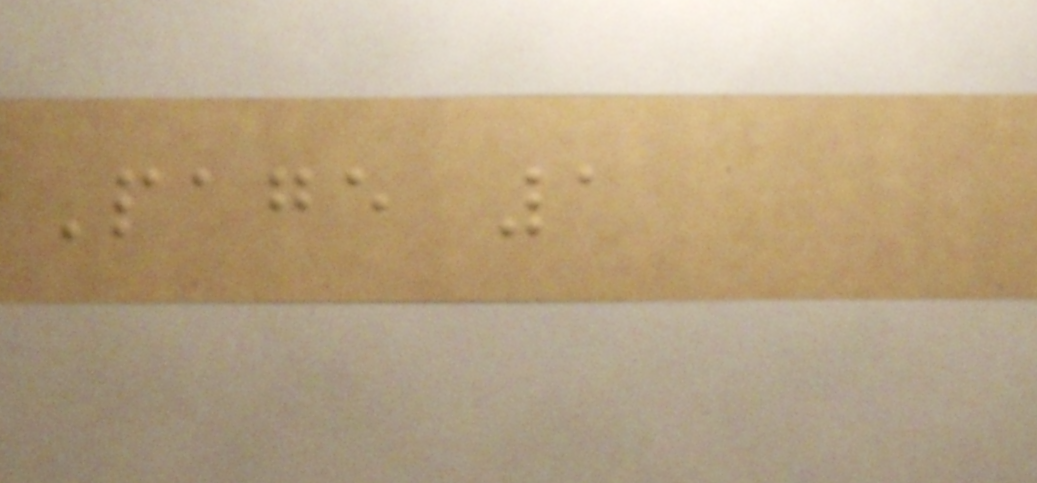Page 1
